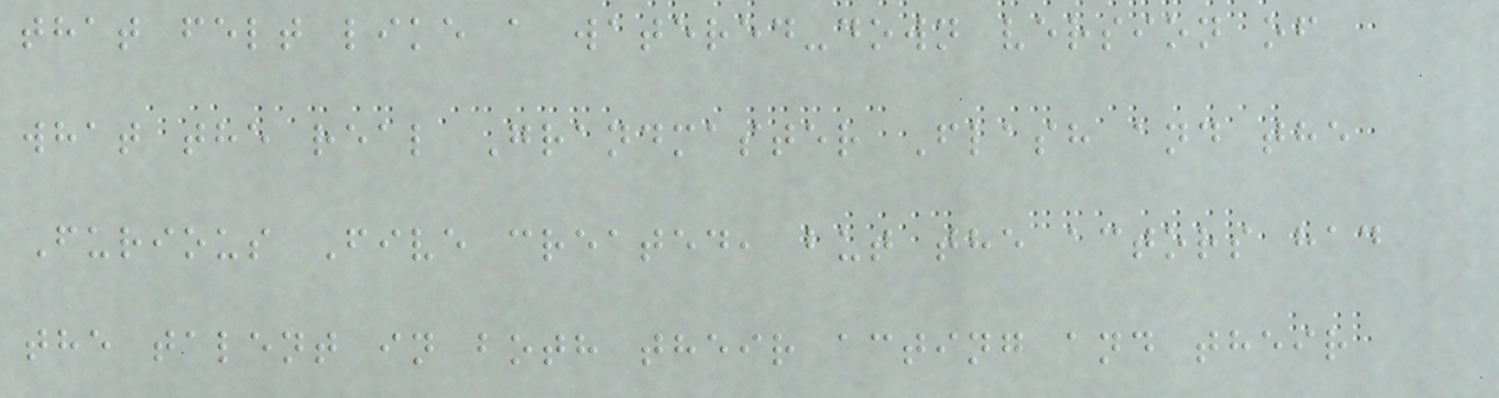that felt like a watered-down version of
what the real Grandmaster Flash and the
Furious Five created, but the actors had
the talent in both their acting and their
